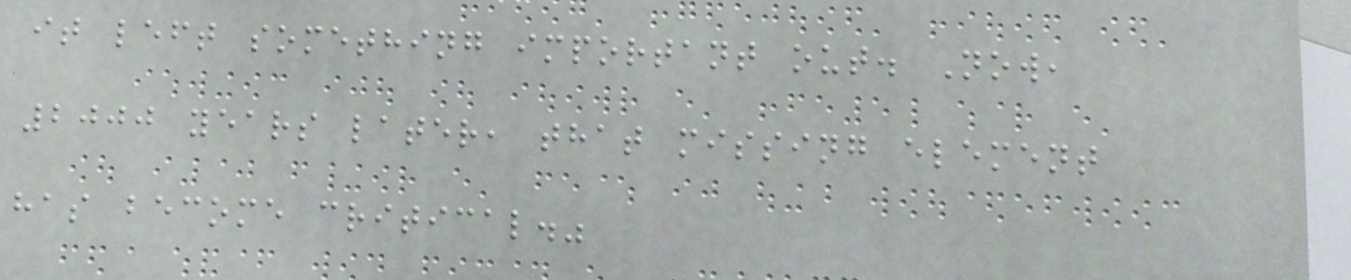it left something important out. Now,
2000 years later, that missing element
has become critical."
